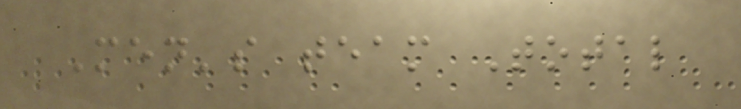Men's team Total
